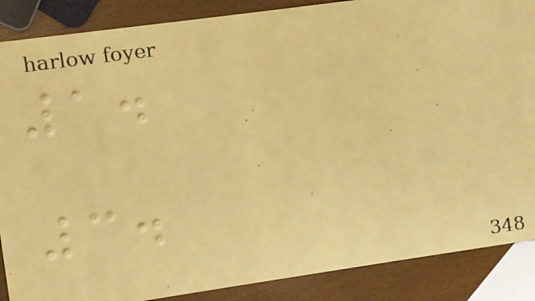1.
3.
